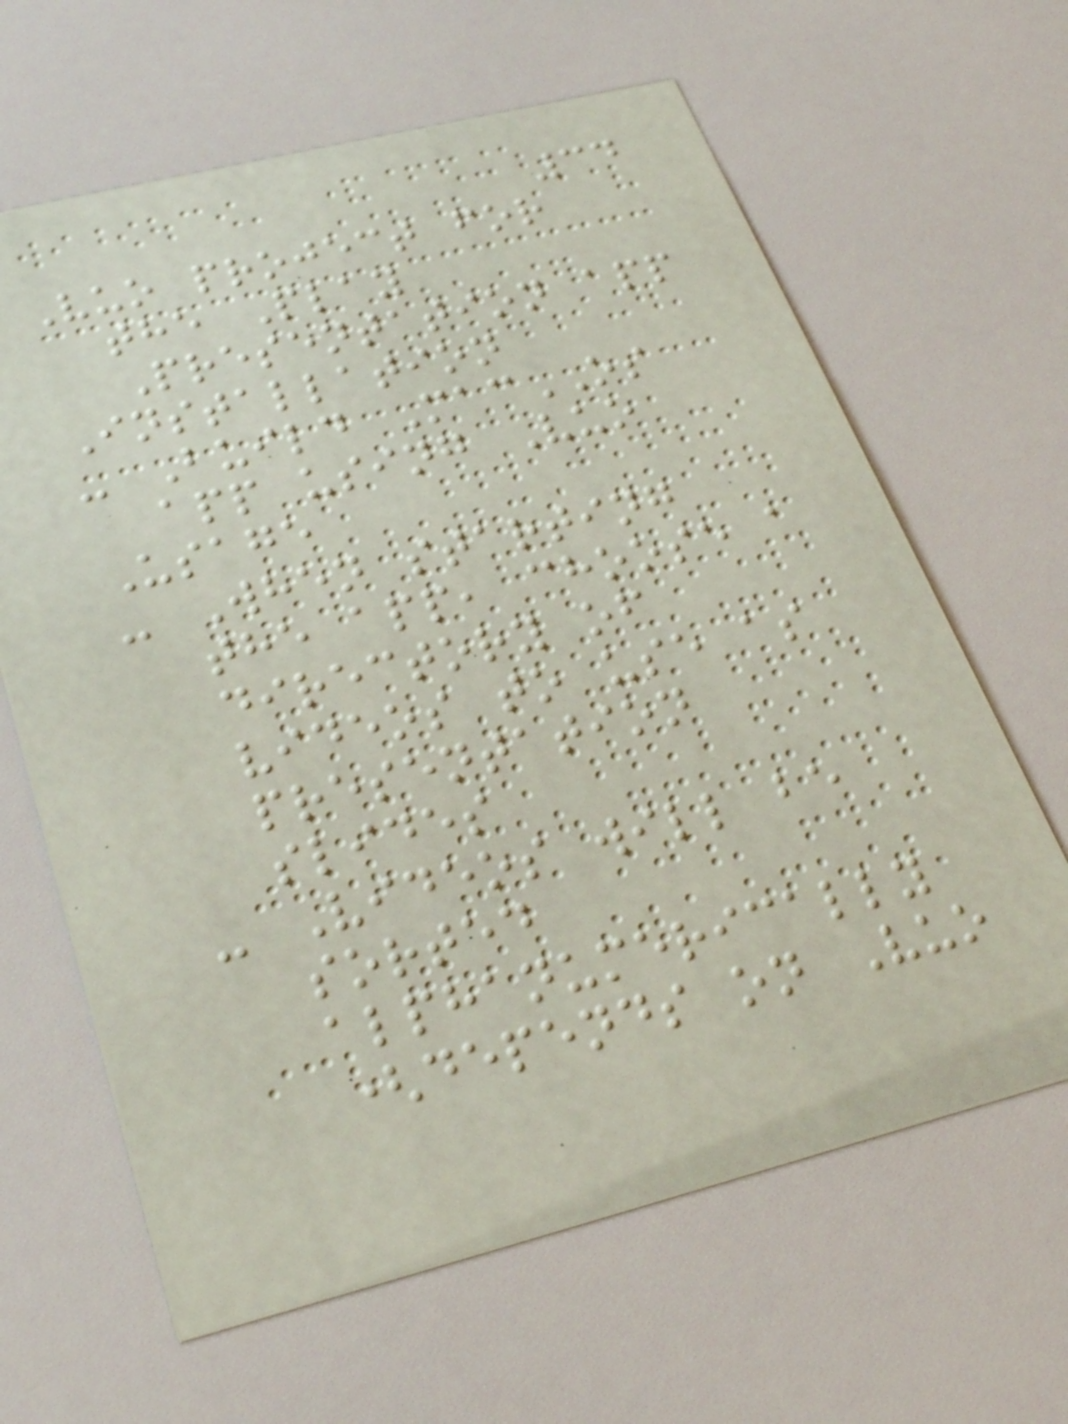34
Vuo project for
the Play
Presentation app
Installation
- Build MacOS
app using Vuo
Usage
- When starting
the app, choose a
directory of
videos to use as
presentation
slides
- Videos will be
sorted
alphanumerically
(depends on Vuo
